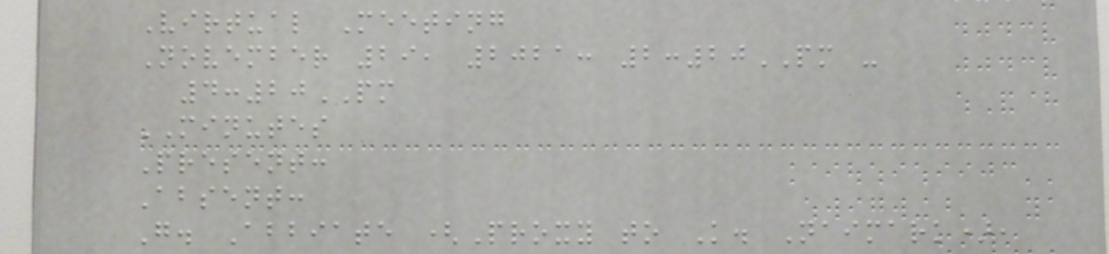Virtual Meeting
November 29, 2021: 2:20PM -
4:20PM
MINUTES
Present:
Absent:
G. Abbiate (Proxy to K. Naimark),
